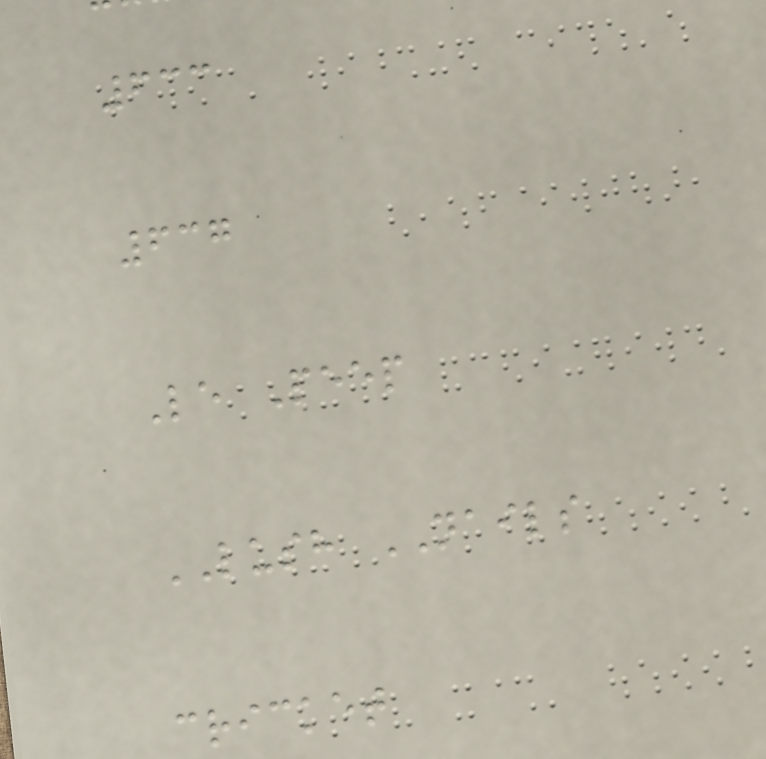633
637
Le Peep
LUSH NAILS
cricket
